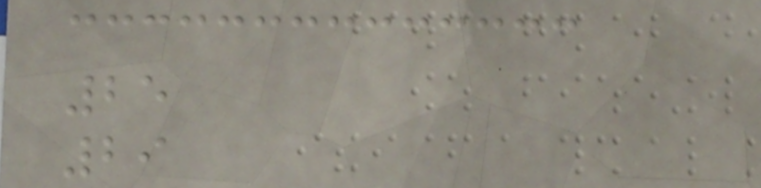25
29
